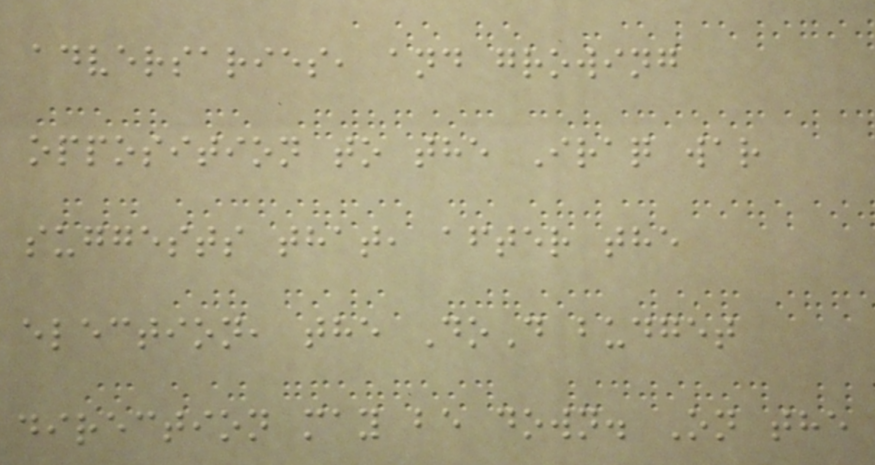adversaries, and growing
opposition to the Iraq war
suggests that, after the
election, the DoD budget
direction may be down. On the
